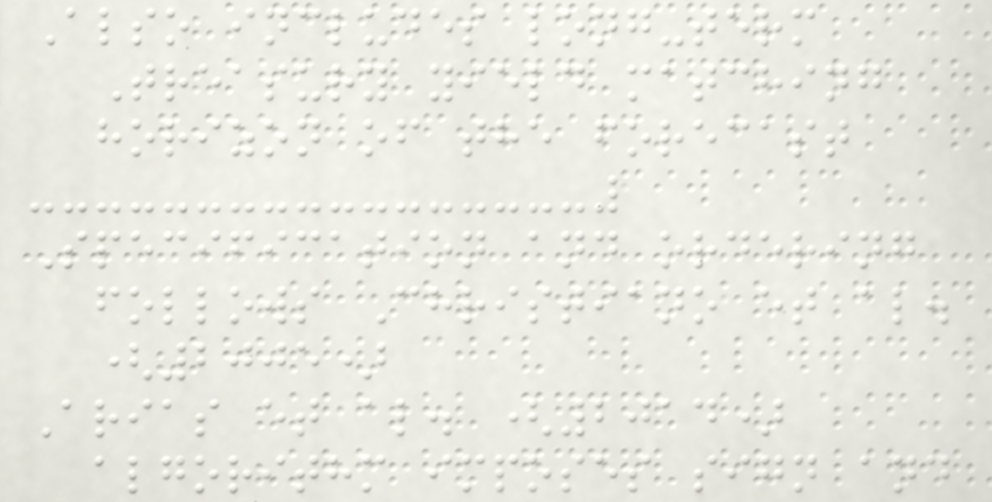Also includes long-term
Treasury yield matching
horizon of the forecast
Specification and ordering
follows Christiano et al.
(2005)
Arias et al. (2014)
algorithm imposes sign and
